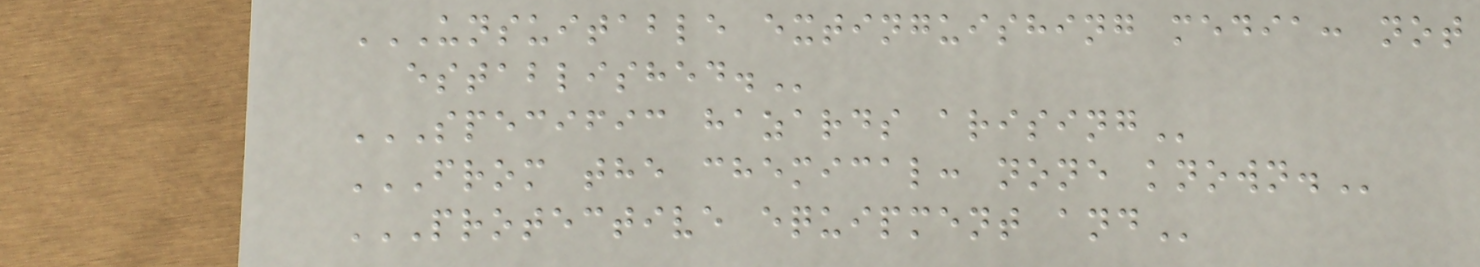UNSUITABLE EXTINGUISHING MEDIA: NOT
ESTABLISHED.
SPECIFIC HAZARDS ARISING
FROM THE CHEMICAL: NONE KNOWN.
PROTECTIVE EQUIPMENT AND
